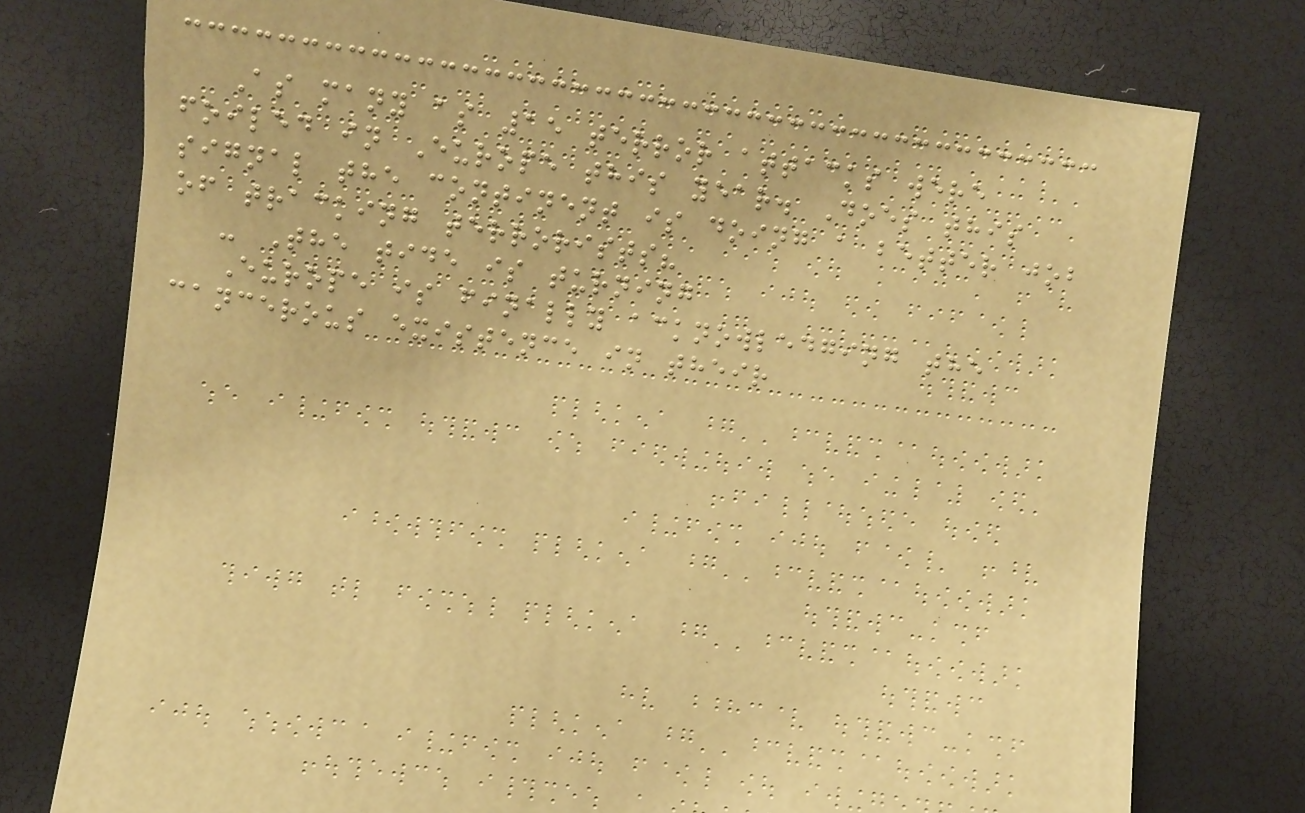As many as 15 terror attacks were
foiled in Europe this year. Does this
signal the continent is doing a better job
of tracking terrorists?
- The tide is turning
Europe is finally acknowledging the
cancerous existence in their
